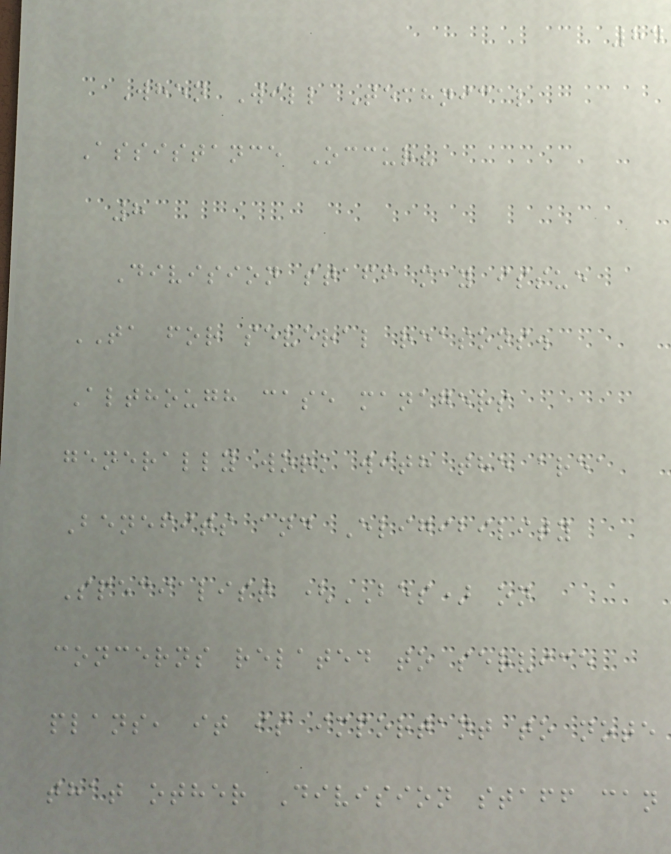84
When Will Technical
Assistance Occur?
8
Division staff may issue
TA for several reasons.
Although case managers
generally work with the area
Benefits and Eligibility
Specialist (BES) on
concerns related to service
plans, it is important to note
that other Division staff can
